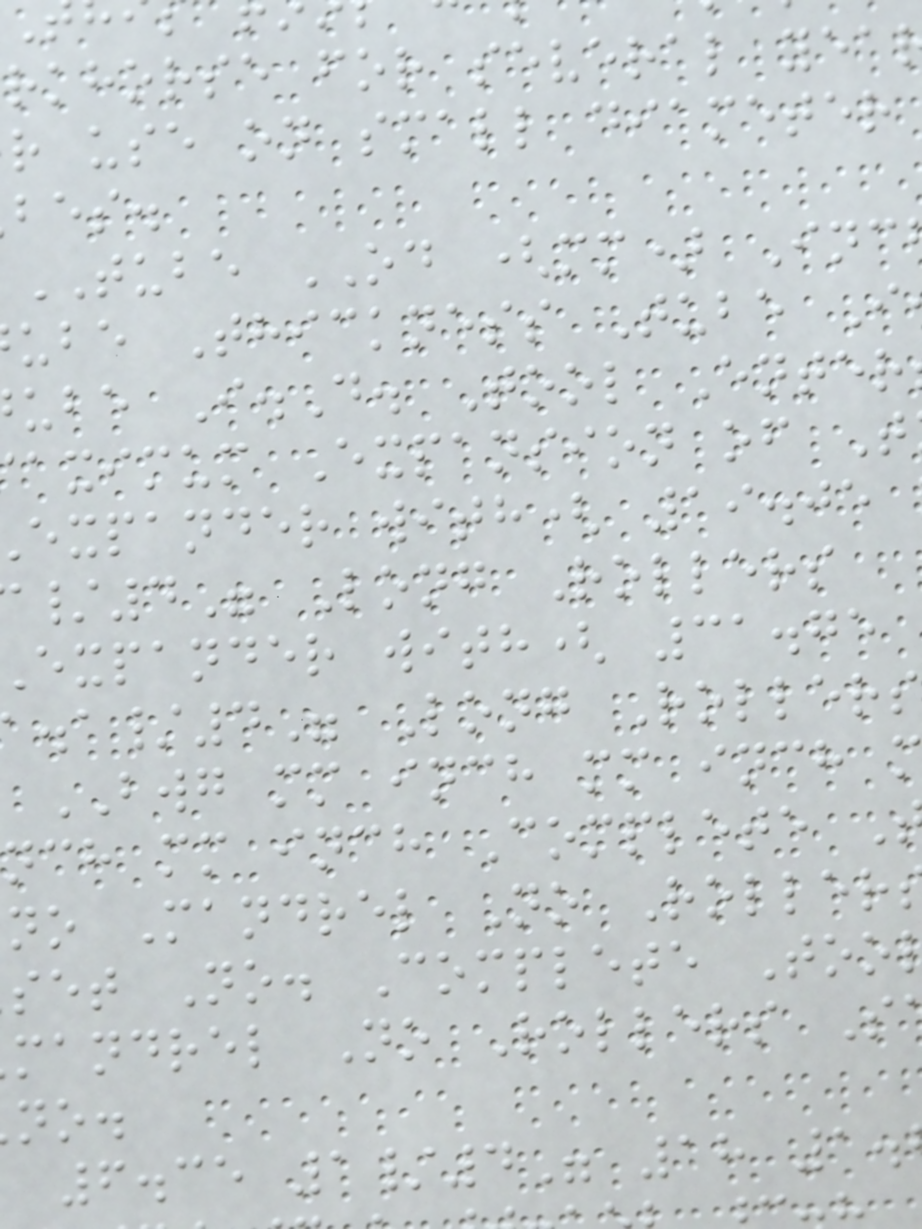rkhorse for several yea
r use on small diameter
bes.
TUBE OD (mm) Inc
ube Thickness Tube I
ube I.D. Tool Enter
aximum Expansion of T
expander with( 19.05
/4" Long Rollers
expander with( 31.75
/4" Long Rollers
BWG mm inch mm inch
nch mm inch Complete
no Mandrel No Roller
set No. Complete Too
mandrel No Rollers S
6.35 1/4" 18 1.
